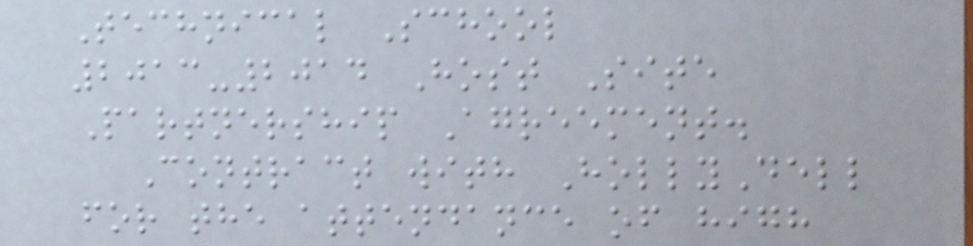Technical School
2013-2014 Host Site
Partnership Agreement.
Contract with HollyDell
for the attendance of high
